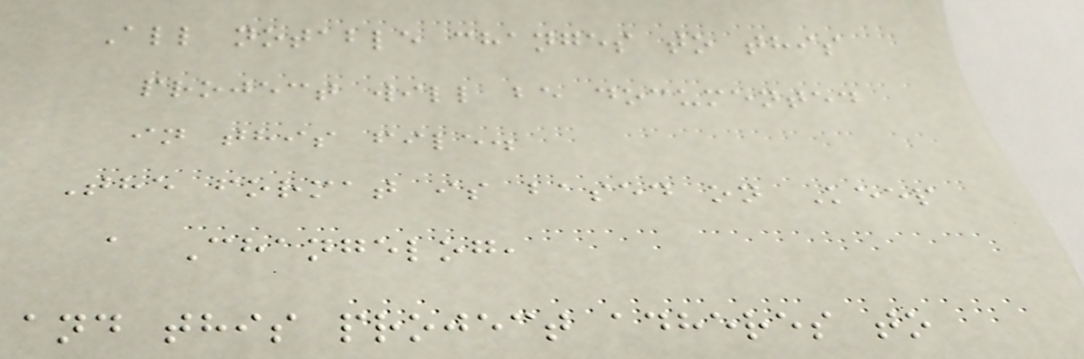All notable changes to this
project will be documented
in this file.
The format is based on Keep
a Changelog,
and this project adheres to
